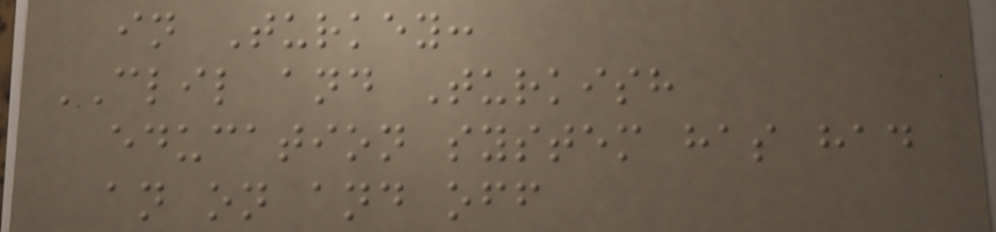in Turkey:
CLIL and Turkish
education system has had
an on and off
